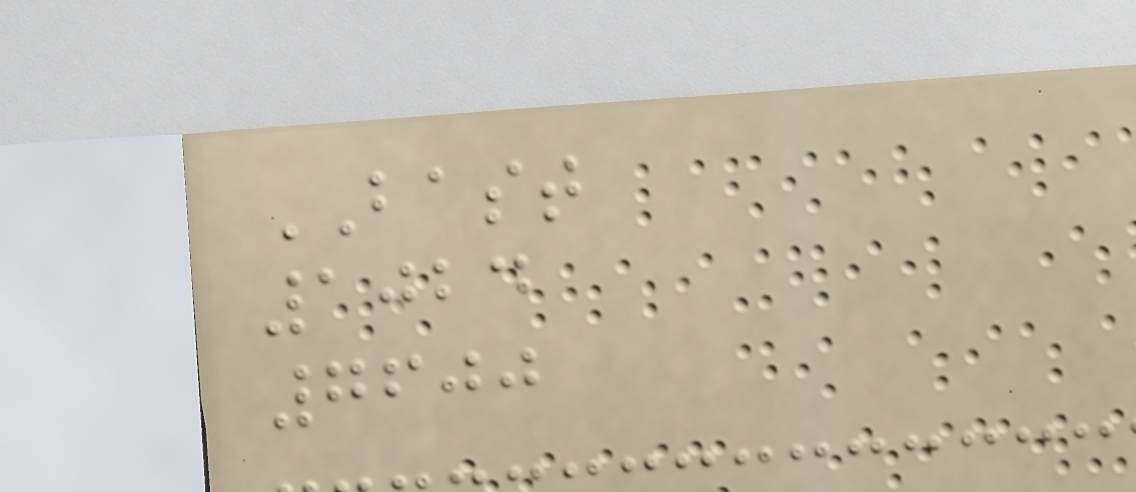BAST
1024
7600
